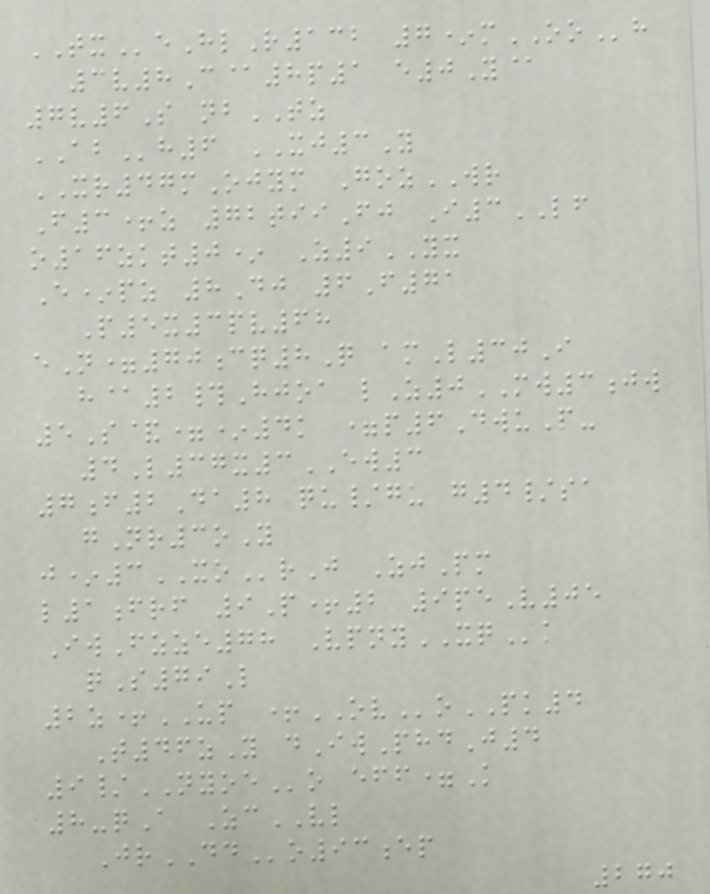TXeHlR132 7*mOOh
3v8C@8p1 e0Y@
7v6S nbTZ
ABh6 XJ3Y
XR47mOjym GozWR
F3+z 72tiiFj I3LF
o16zkt0* Z9YX
E*pz 8Dj 6F71
P5x3pv68
eN=70cq8Q amL30I
h@2#Hjoa lZ0MW3jw
5S&=*4k =p6DwuP-
4L37x3EW3
7f2Da8 qu/gu g4/sa
gNr3oY
j*3XOrJ ZjPm
l1frf 9P+2 9peV05
IwFzze78 VpnyXQk
qS79L
2z+UP +OVoPK4
T46zY dIwPhdJ4
9/NYOEo eff=K
8-qA ZcVL
JrDDo93ep
270
